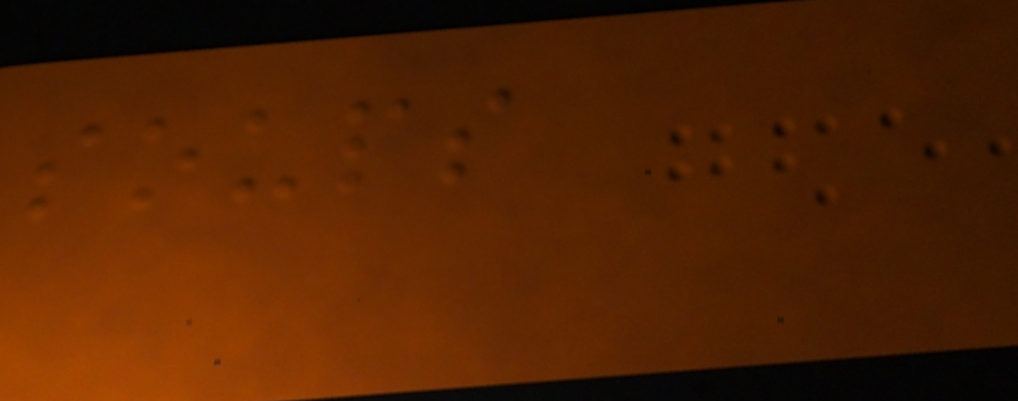soups
